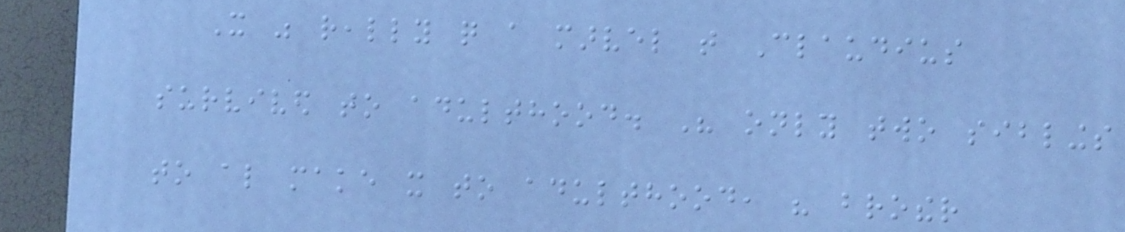It was really quite a marvel that Claudius
survived to adulthood. His only two siblings
to also make it to adulthood, his brother
